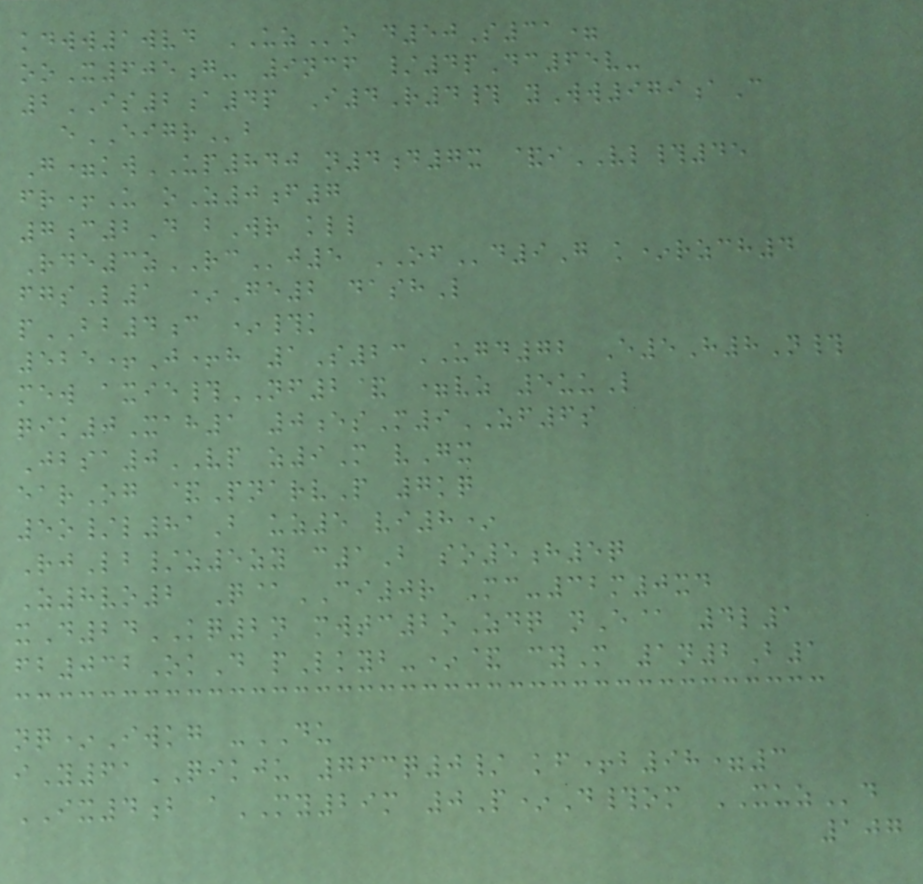kdww1wvd UZo d50S31=
ooX605g- 9ncf /4pDc65v-
2IS2a4p I4R4# yWw979aC
eEIGRb
G=kwUP840 n4d7x &iVL#45
fr+U oZ0f7
7c2D bWr kll
Rde3zRCj5 OFd9G k*rzch4
fgsL1 *Ge2 dashL
pBB4c *#k
525+J+h 1S23UGD72 E5H8N#
mew axie#NF2& =vz 5uuL
qik0Xah1 0esM9ZF6s
Jbsa0VP z9M vGx
earOg &PnarvP 7kq
5o/l81B uz5 vi8*
RjLb/z5zy c1B so5h5q
Z8vo2 Q@CI0r Mc-32m0xd
xD24KQ2n mwtc2oZdq nE@ 4l1
fb032OkD pLkyb-*& cyM 1n2B1
nq*Iwkg -DU
iY61QIKJU 763q0/ kf+b98=3
IX4b aMY29m 0P*D#om XUZd
107
